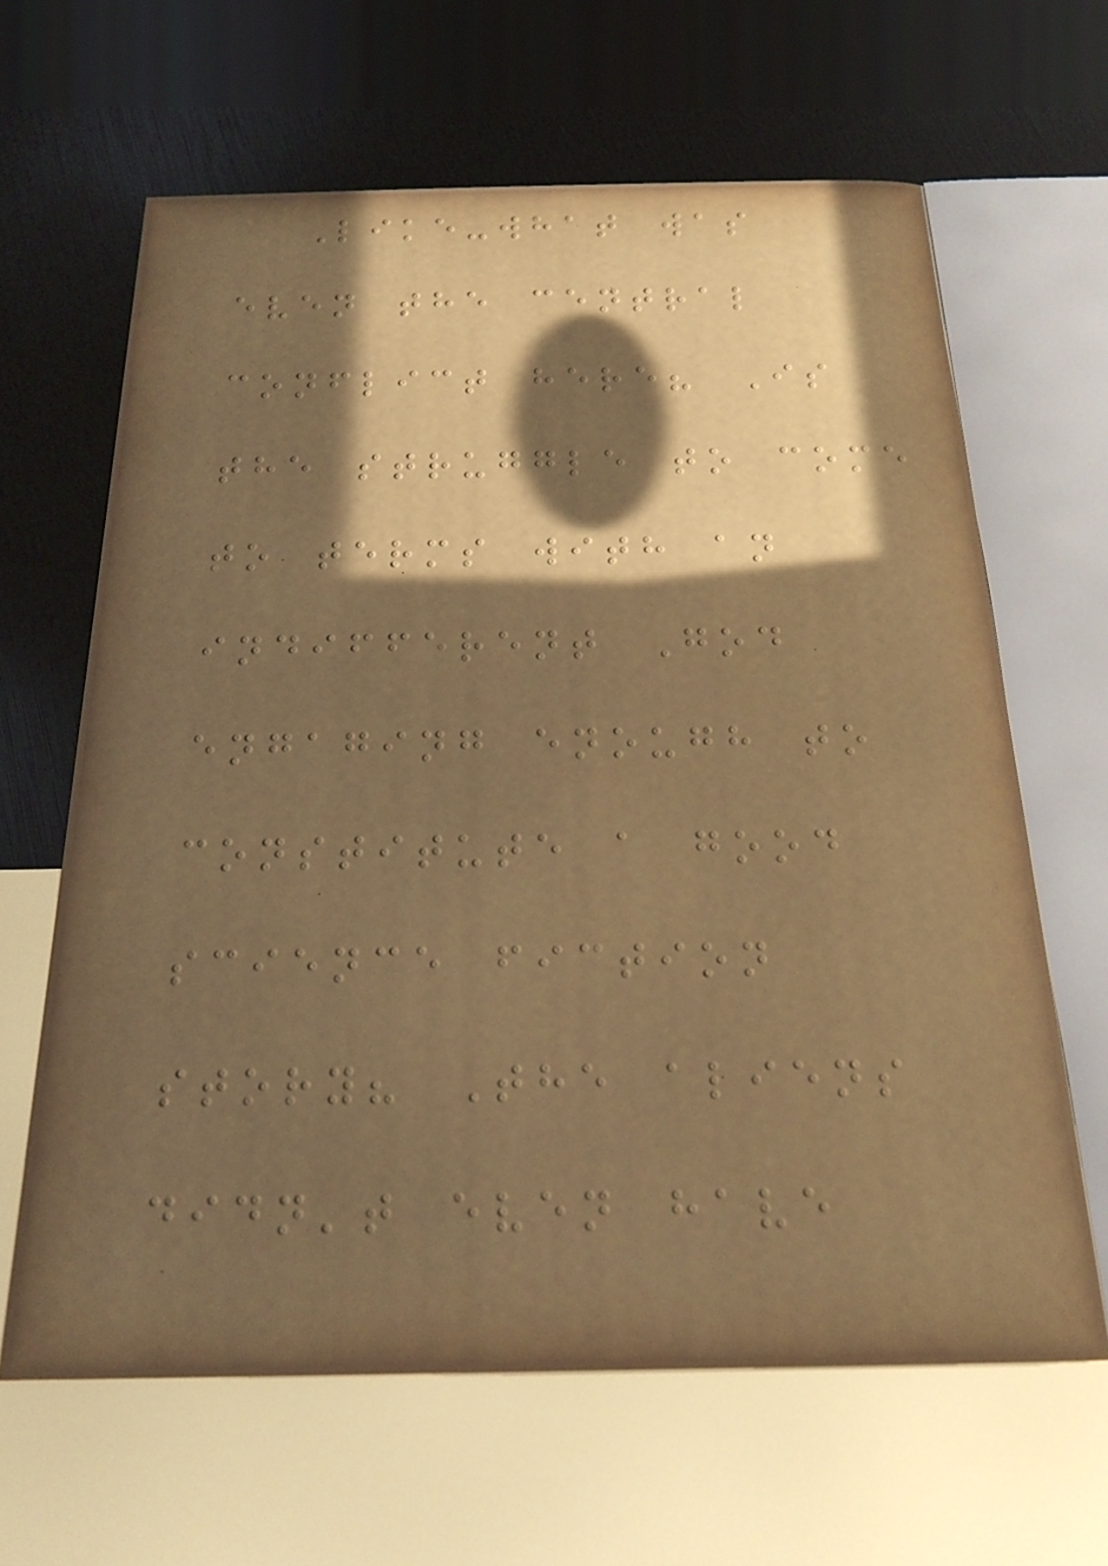Like-what was
even the central
conflict here? Is
the struggle to come
to terms with an
indifferent God
engaging enough to
constitute a good
science fiction
story? The aliens
didn't even have
